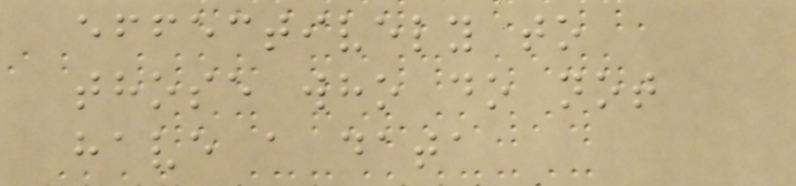effectively to
those who do not
have a data
